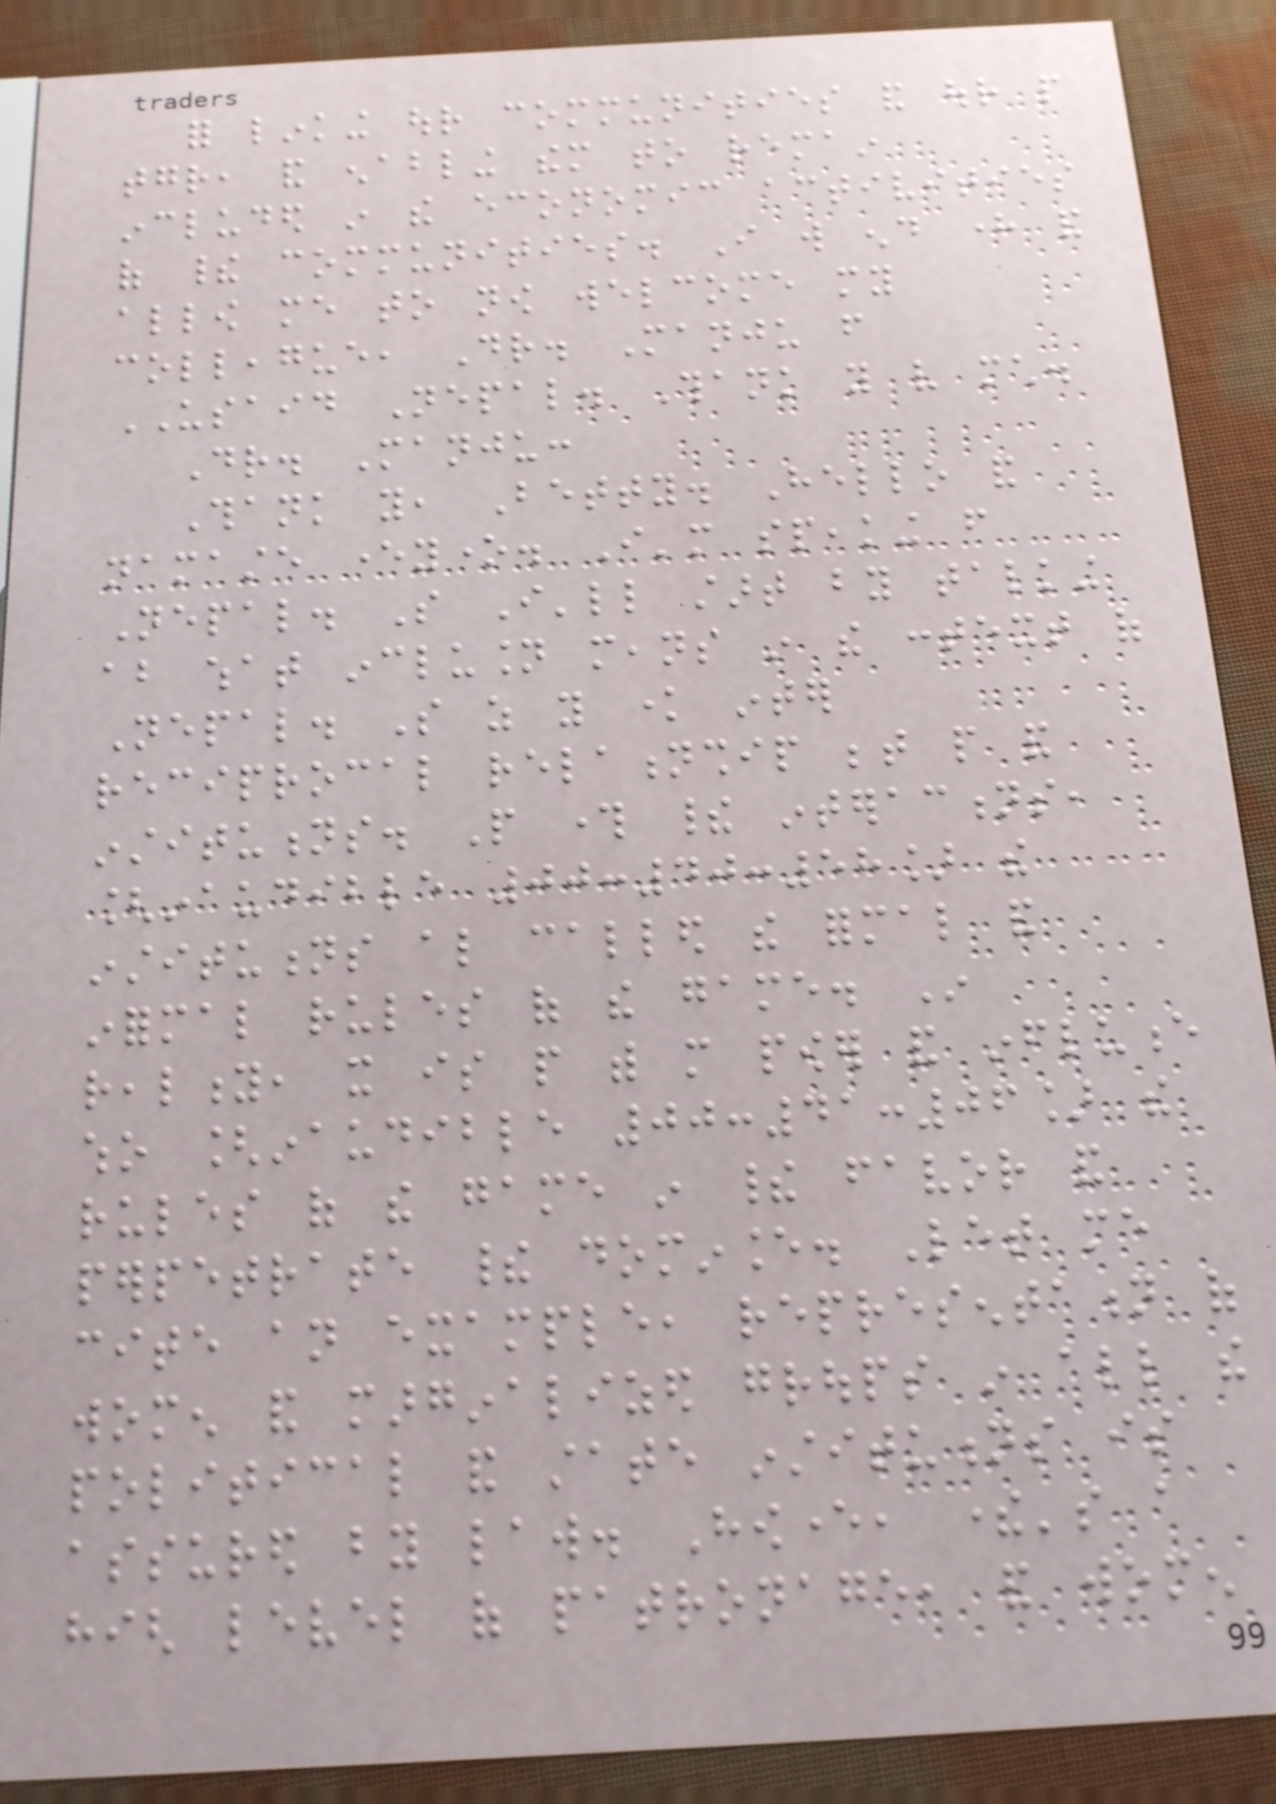for linking our communities and our people
together, and enabling them to remain
included in the economic activities
of their communities. I will end here and
allow me to now welcome my
colleague, Dr. Manju from
USAID Nepal. Thank you very much.
Dr. Manju:
Thank you, Betty. Hello and
namaste everyone. I'm speaking from
Nepal. So I'll start by talking
about what inclusion means in the context of
Nepal. So as you know inter
reciprocal relationship between people and
institutions. People through their interactions,
[inaudible 00:40:58] the
institutions also called the formal and
informal rules of the game. In
reality, it is people with more power and influence
who [inaudible 00:41:06] the
rules of the game in their favor and
perpetrate their dominance. Let me
cite an example, representation of
women and marginalized groups in all the
political and state institutions is
assured by law. However, there's a
high level of patronage, and women
